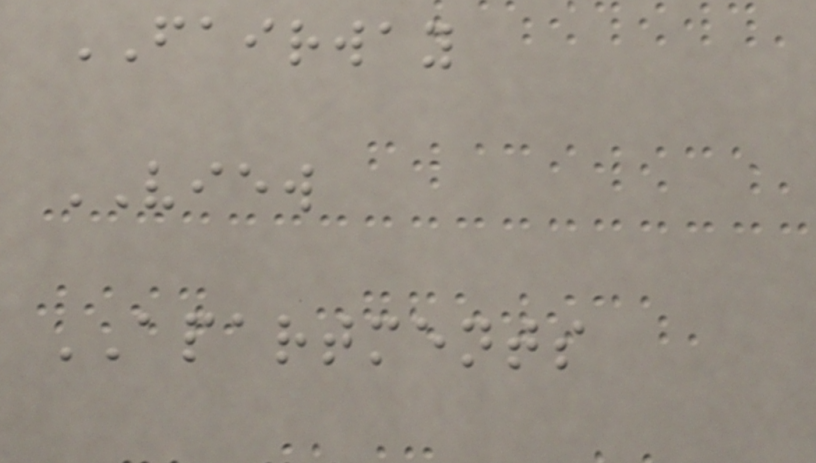FAIRWAY
VIEW
APARTMENTS
